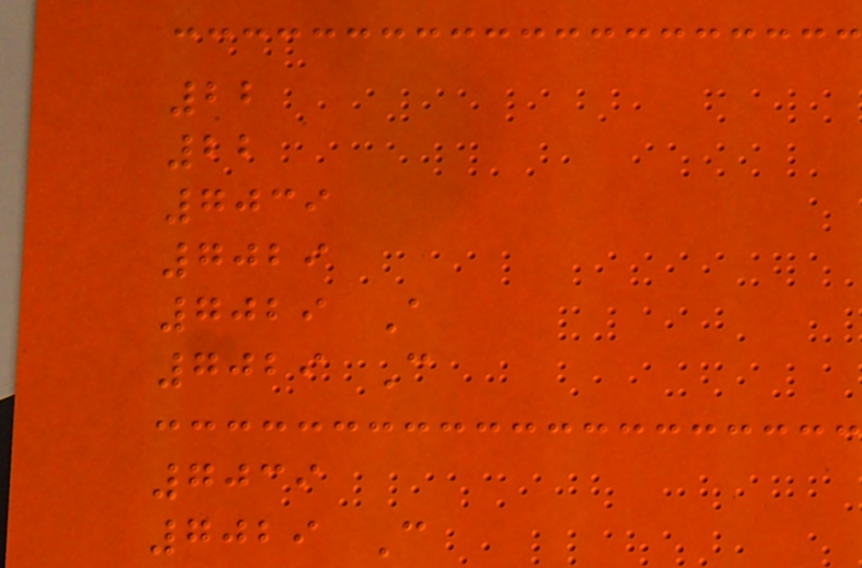22
22
7039
7029
7029 A
7029 C
7039
7029 C
